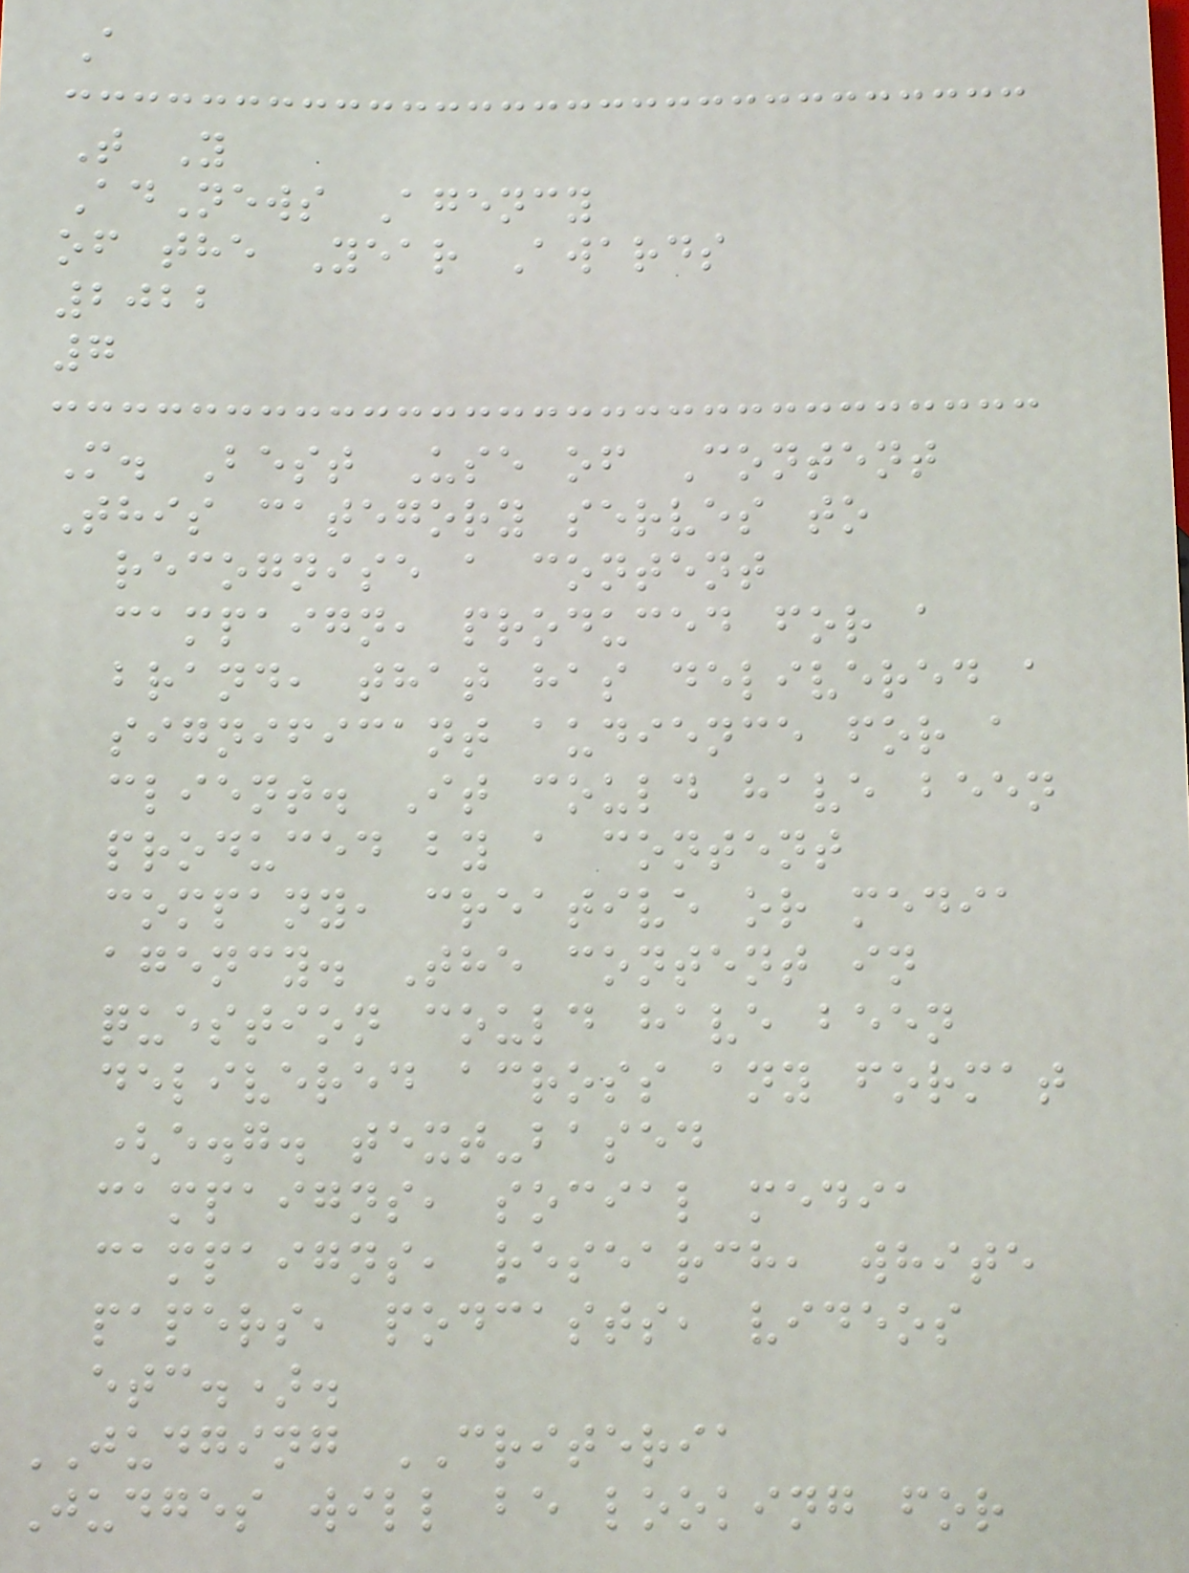A
T Y
AdNews Agency
of the Year Awards
2022
7
M. Best Use of Content
This category serves to
recognise a content
campaign, produced for a
brand, that has delivered a
significant audience for a
client. It could have been
produced by a content
company, creative or media
agency. The content in
question could have been
delivered across any format
(e.g. text-based
campaigns, social media
campaigns, research, white
papers, podcasts, videos
etc.).
JUDGING CRITERIA
Judges will be looking for
